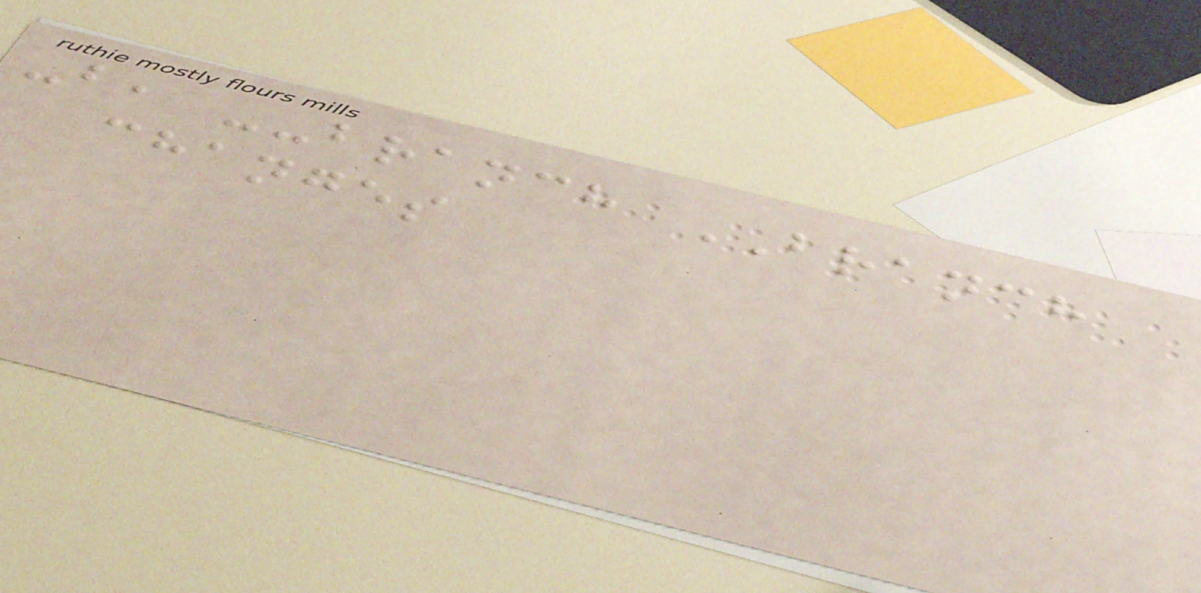-b, --branch BRANCH
changes
